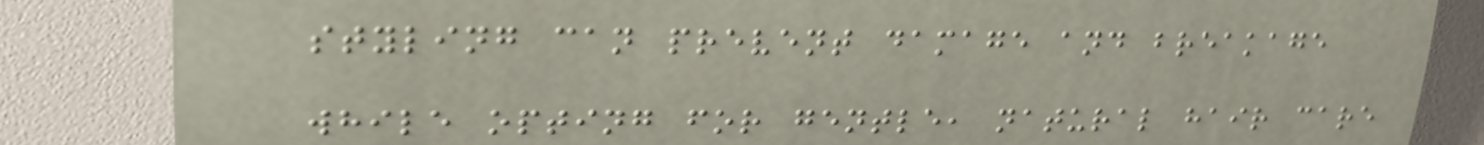styling can prevent damage and breakage
while opting for gentle, natural hair care
